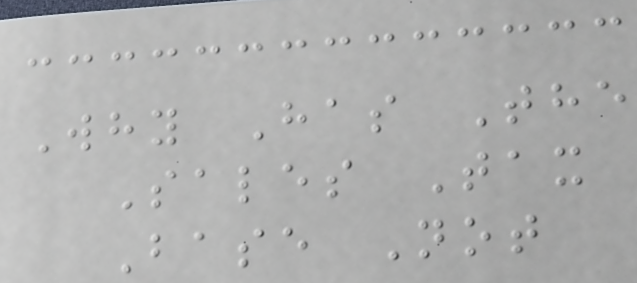Why Has The
Sales Tax
Base Not
